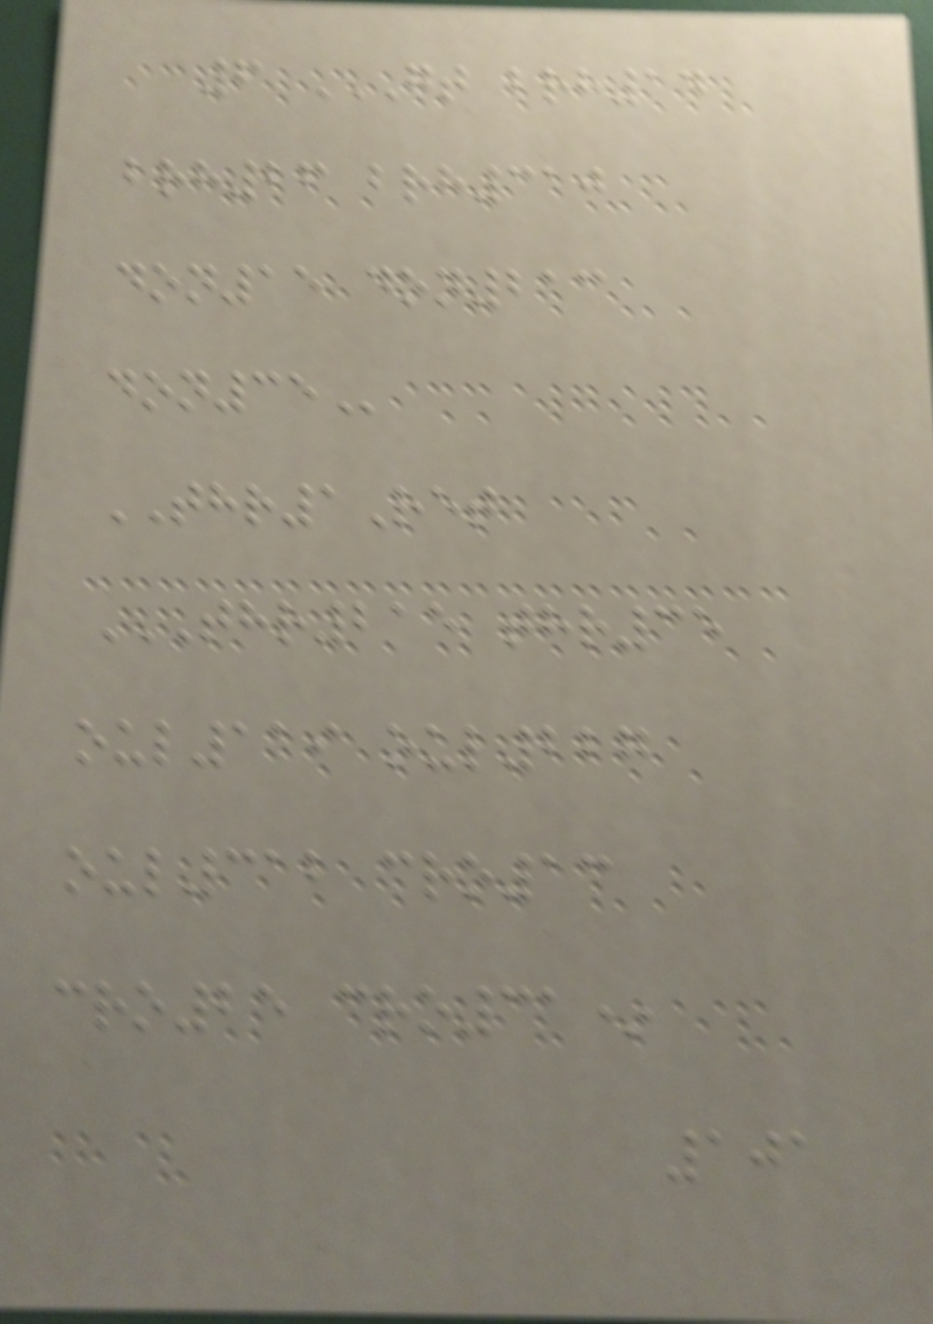6 GT BRH14
BRH26 BRH310
DON15 DON213
DON35
THR1Ret
THR215 THR35
OUL119 OUL227
OUL312 CRO13
CRO25 CRO31*
101
